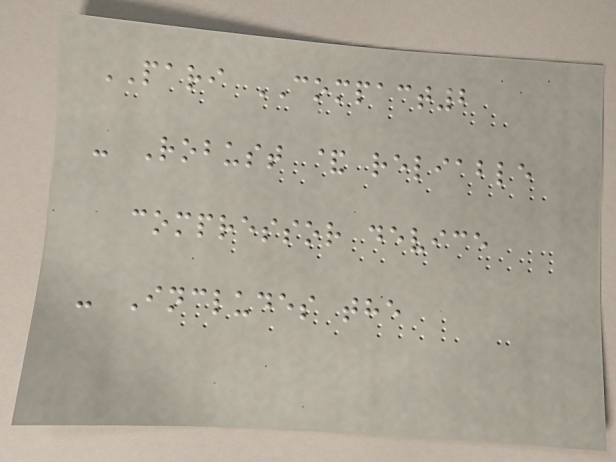PARI COMPACT2
- Robust & reliable
compressor device
- Includes the
